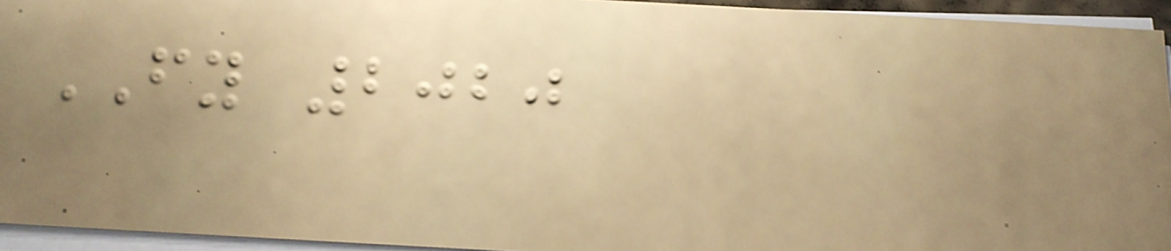FY 2020
